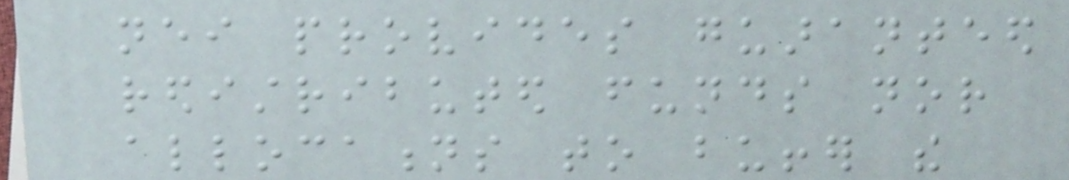neither provides guaranteed
redistributed funds nor
allocations to buffer the
